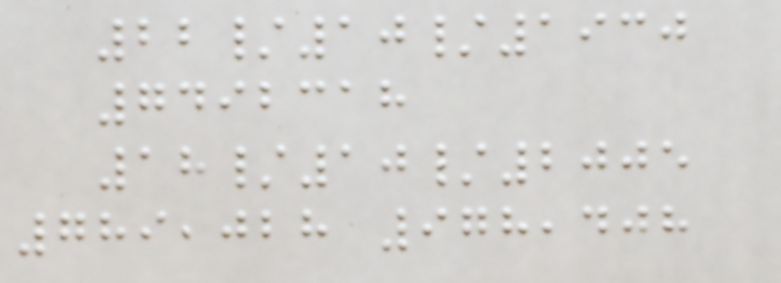22/10/1930
7492318
18/10/2005
789,028 978,408
